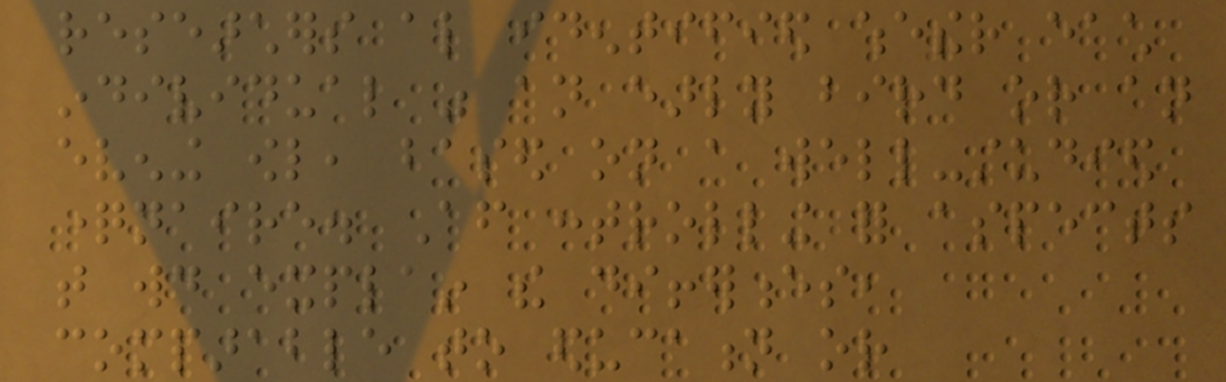researchers also identified whether each
individual was an early bird or an
evening owl, based on a well-studied
questionnaire. After controlling for aspects
that would explain the differences,
comparable to education or
